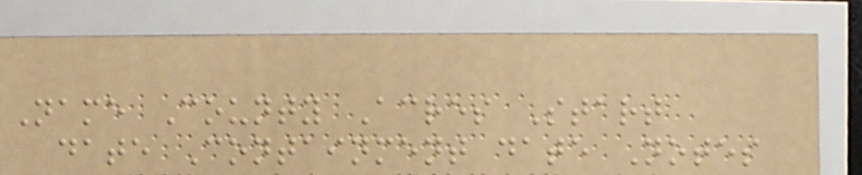Name County Acres Start
date Containment date Notes
